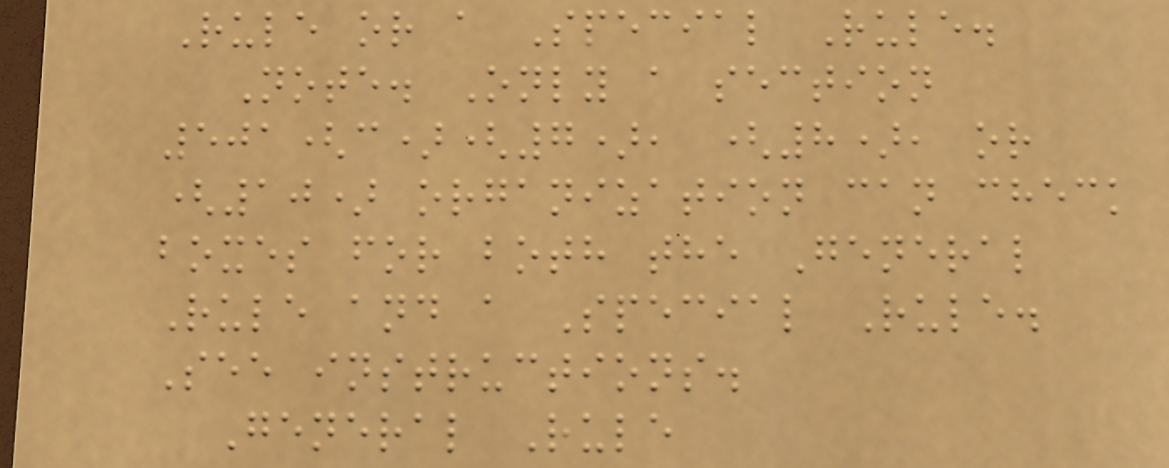Rule or a Special Rule.
Note. Only a section
501(c)(7), (8), or
(10) organization can check
boxes for both the General
Rule and a Special Rule.
See instructions.
General Rule
